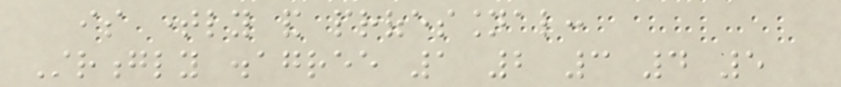is timely and professional:
Strongly disagree 1 2 3 4 5
